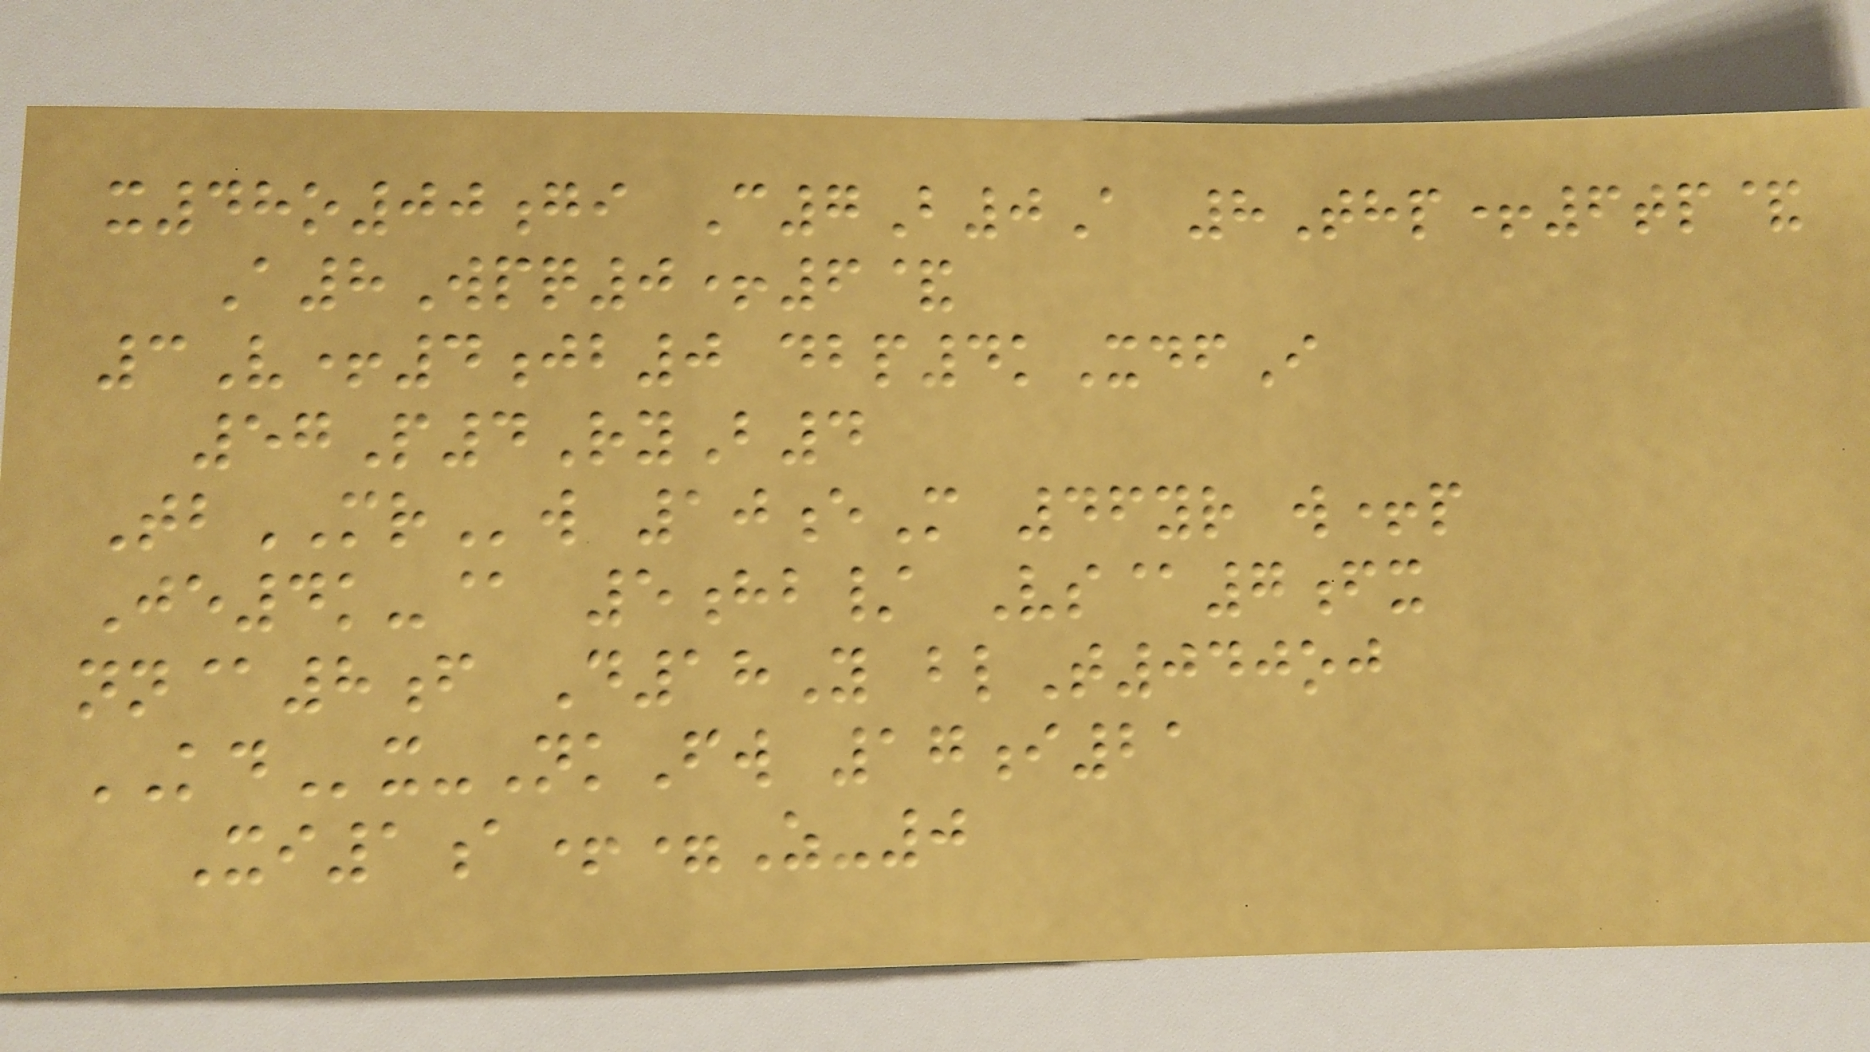x48o00gi C7B0A 8Thp+6tp&
A8Wpq0+6&
3V+4jb0 dbp4kXdfI
57P4RyB4
TbMRw 10eM 46yr w+p
Je4k-@ 5hb/ Vs@7fx
nn@8f D18Y blT040oj
KDx-NkFw 17i21
Xi1a+=Z-0
